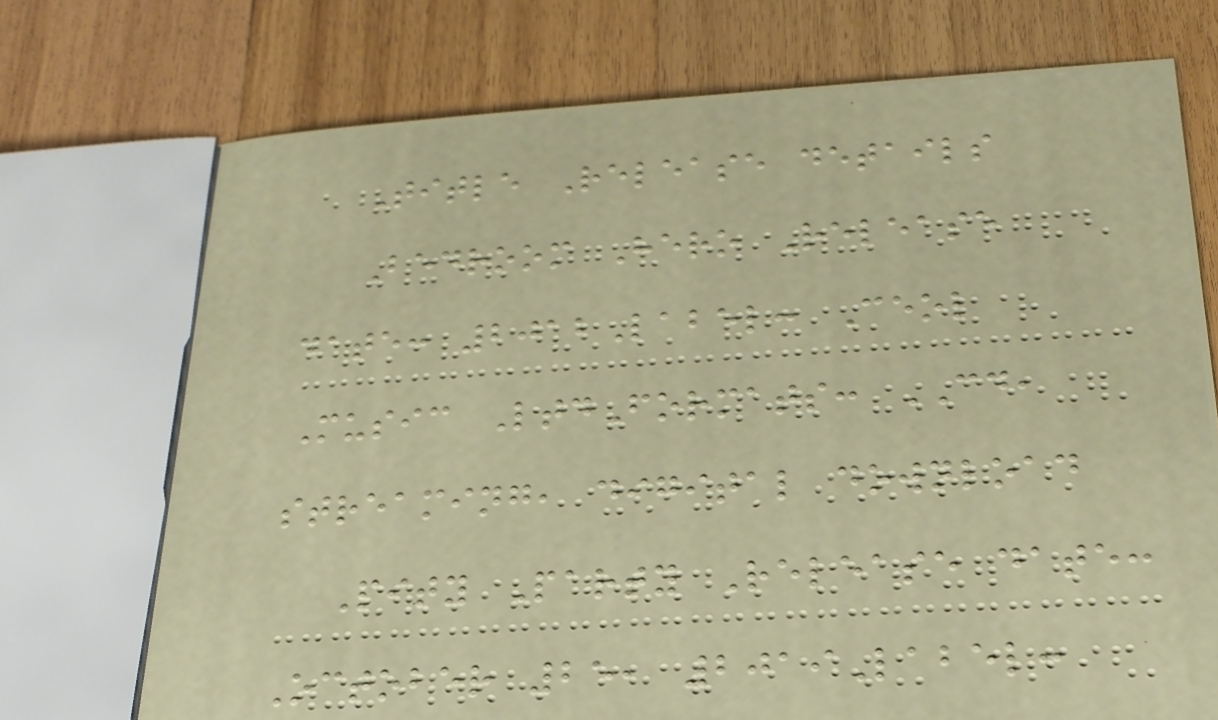Title Release details
Bedroom Hero Release
date: 2012Label: Ceol
Music LtdFormats: CD,
streaming, digital download
Pity Party Release date:
October 25, 2019Label:
